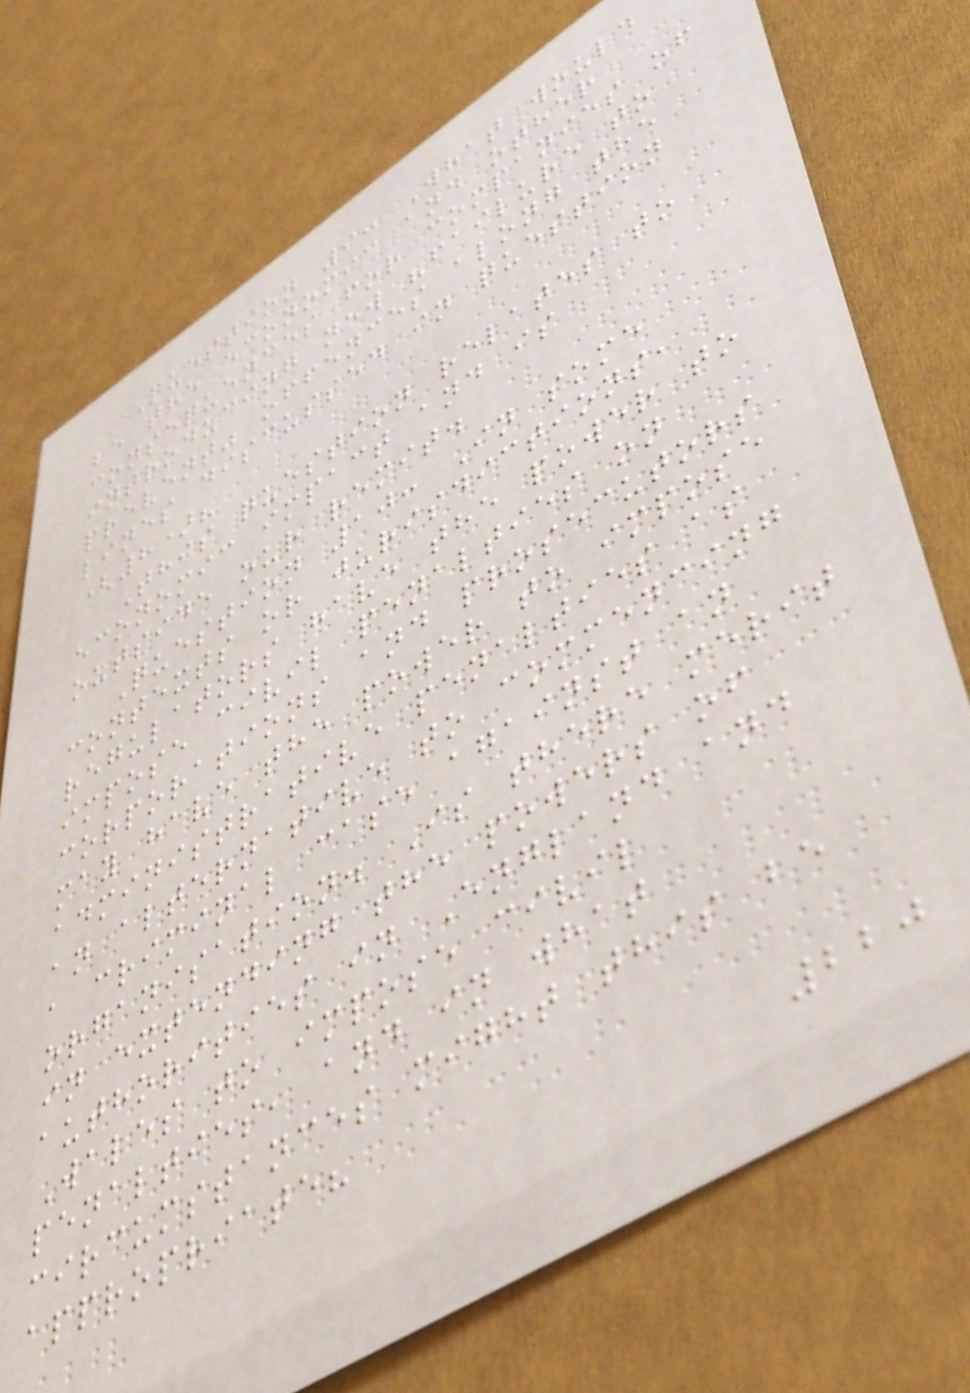Question 9: What would
be the economic and other
consequences for companies of
introducing new "failure to
prevent" offences along the
lines discussed in question
(8)?
This question relates to
economic impact and is
outside our remit.
Question 10: In some
contexts or jurisdictions,
regulators have the power to
impose civil penalties on
corporations and prosecutors
may have the power to impose
administrative penalties as
an alternative to commencing
a criminal case against an
organisation. Is there merit
in extending the powers of
authorities in England and
Wales to impose civil
penalties, and in what
circumstances might this be
appropriate?
220
